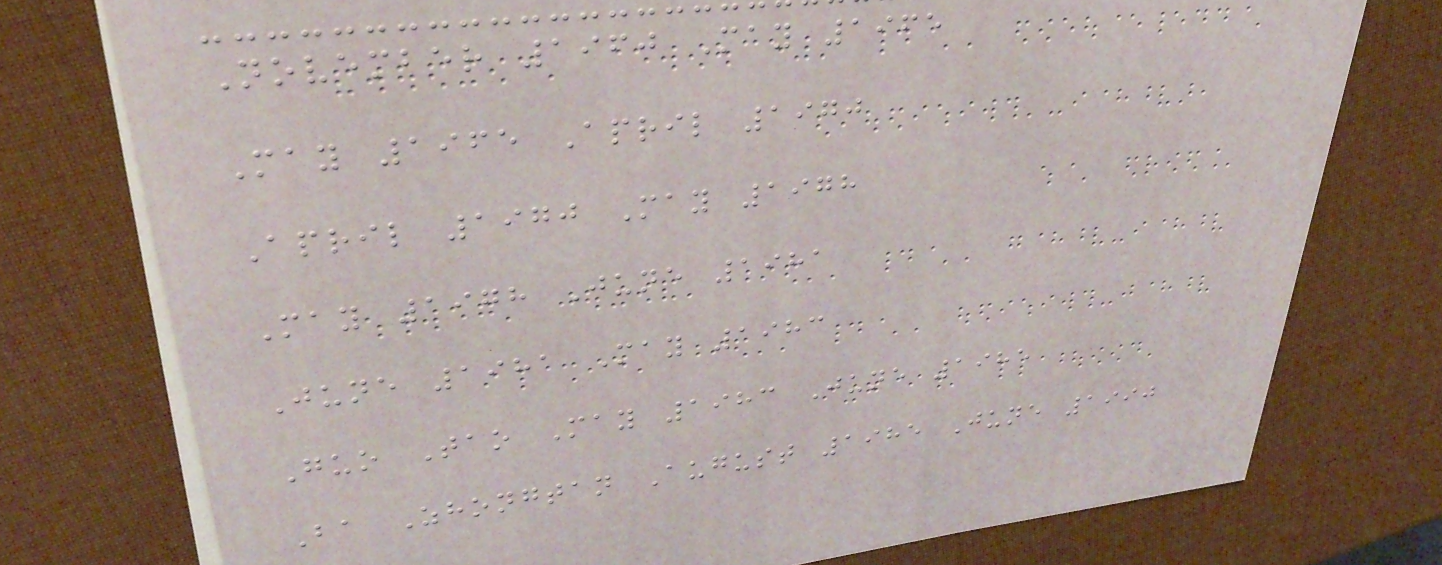November 1960 May 1965
May 1965 April 1970
April 1970 May 1978
May 1978 June 1981
June 1981 May 1983
Guo Tao May 1983 June 1985
Ba Zhongtan August 1985 June 1990
